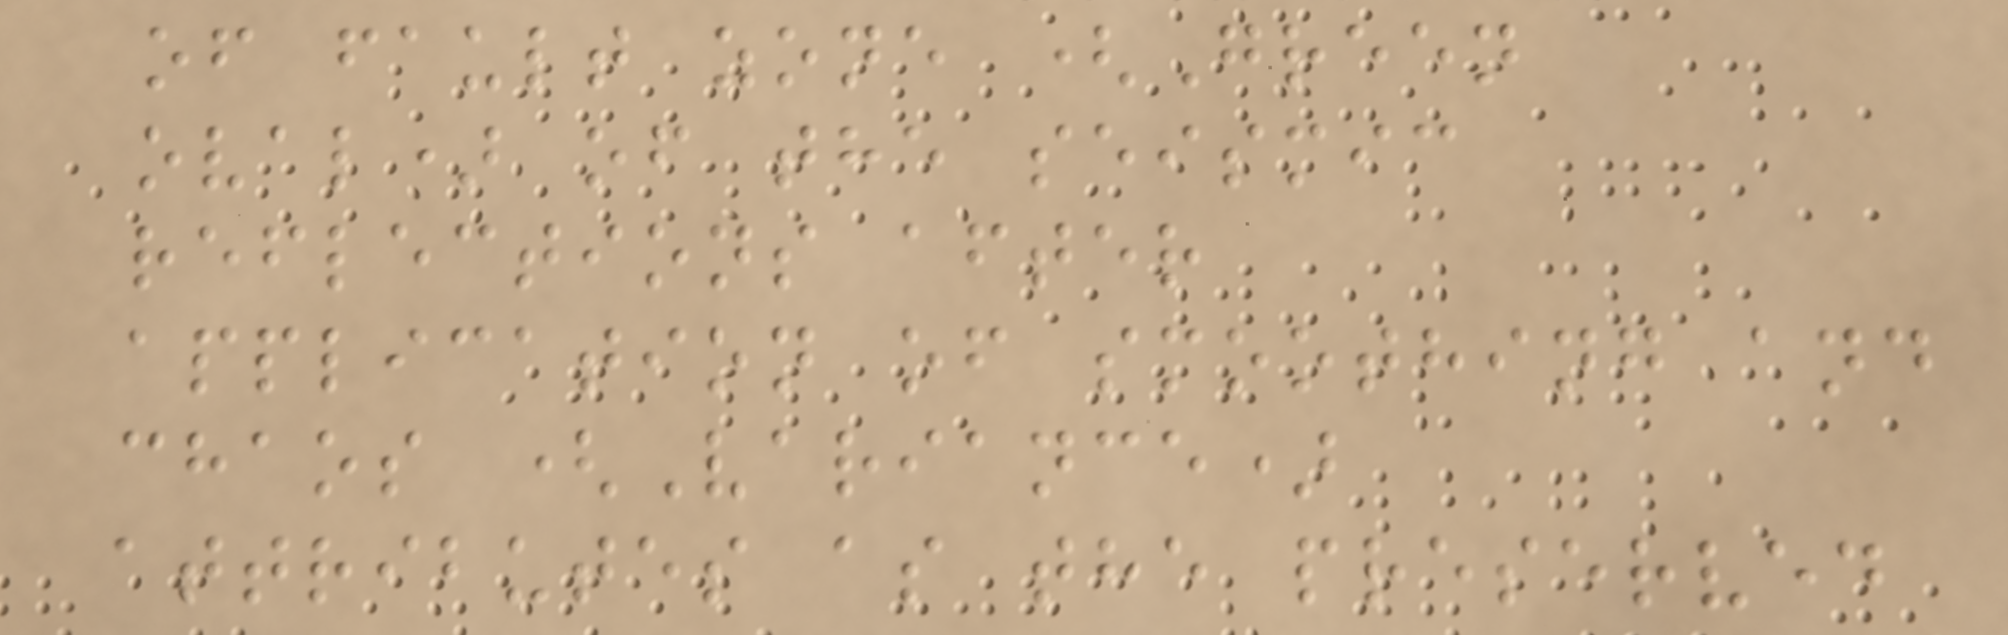of fault zone (Green
oval) of the seismic
reflections after
application of smoothing and
chaos (Variance)
attributes as the preserved
